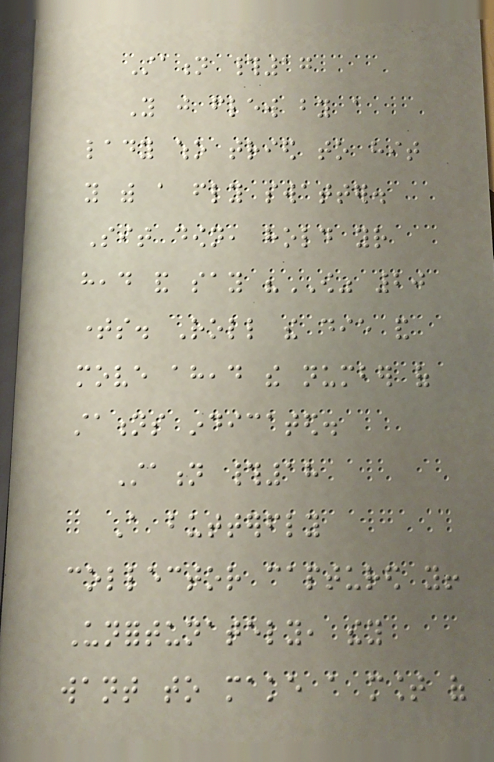Station #17
You just flew by a
lady who tried to hit
you with a fly swatter.
Sit down, hold your
head and say "OW" 20
times. Roll the die and
move ahead the number of
stations indicated.
Station #18
A butterfly
collector captured you!
Unfortunately, they
want to make a mount of
